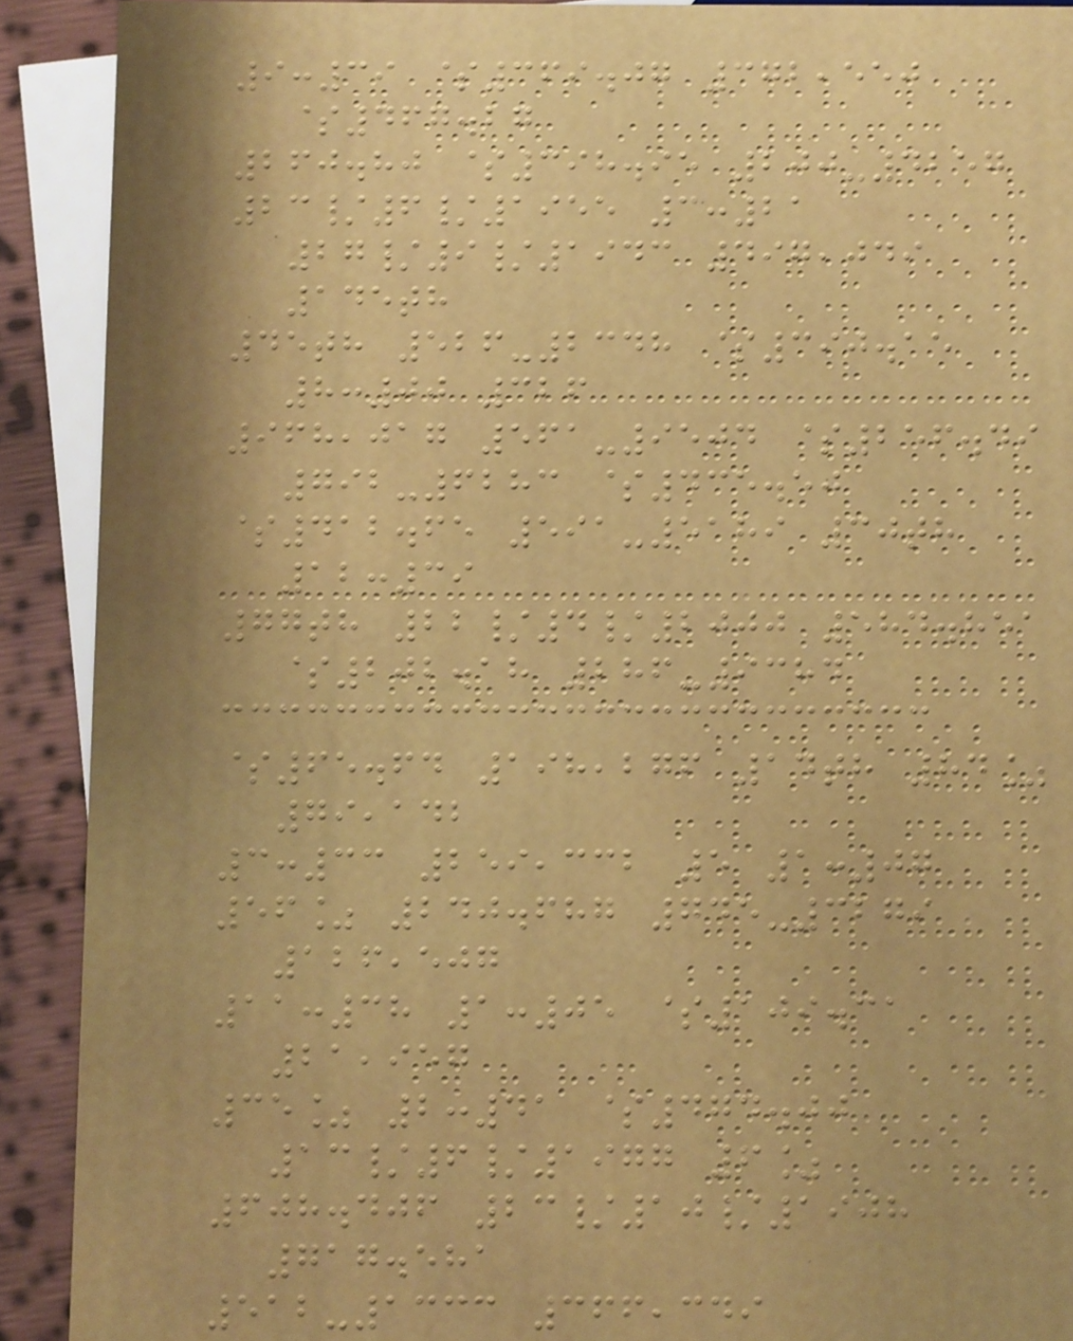9:39 $369.07 372,550
$467.27
260.80 $398.95 200-4257
23/6/1955 3:21
27/9/1943 497,049
145th
45th 526-2348 $390.15
8:00 326
968,017 561-9504 $256.49
792-6283 $435.50
$412.65 591-5189 30th
12:39
77th 22/4/2000 584.851
$202.18 286-9384
$65.64 198,276 14th 84%
79,142
3:33 259,332 5 1:07
56% 240.687 745-3279
126,507
11:38 1:05 $109.31
21,957
35% 2:41 $474.00
13/6/1977 6%
608.406 23/10/1908
717.581
512-1333 366,349
